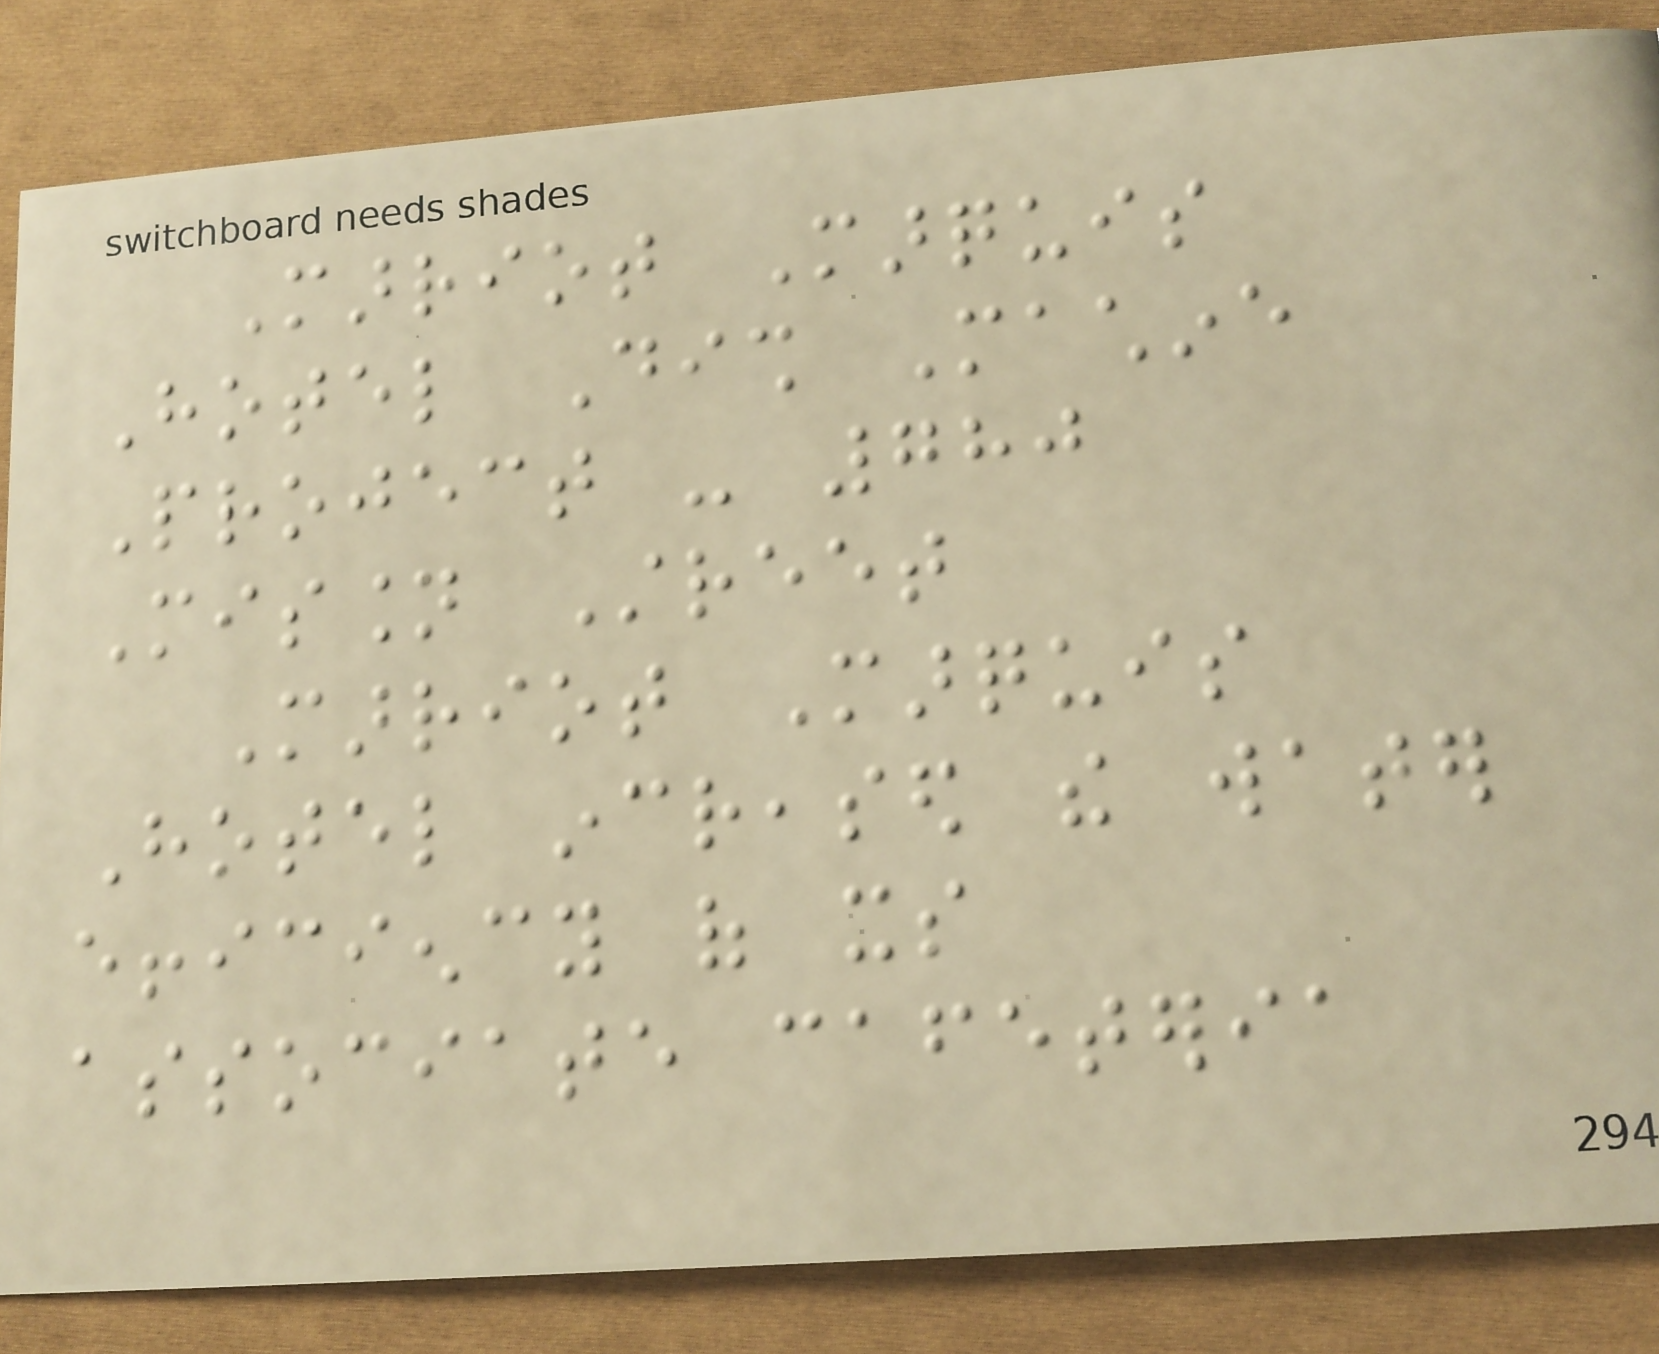Marriot Marquis
Hotel Dish Machine
Project - 780
Mission Street
Marriot Marquis
Hotel increased the water
efficiency of its
associate cafeteria
